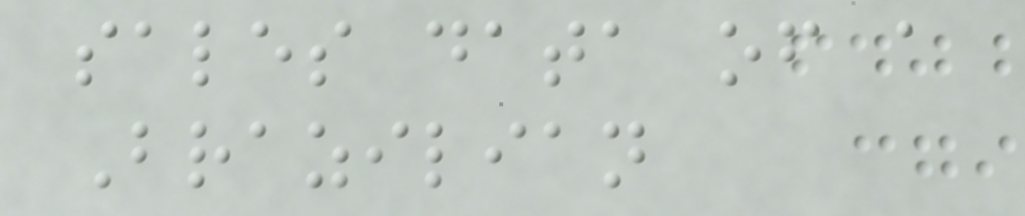sales data of a
Brazilian
